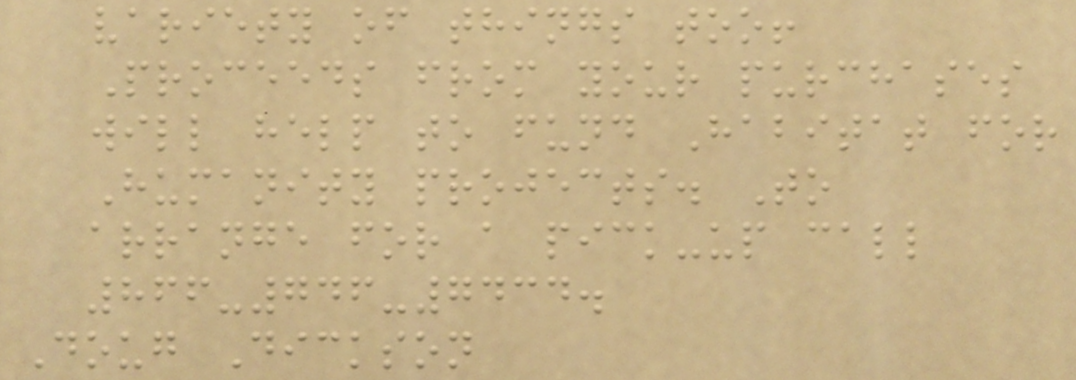variety of things too!
Proceeds from your purchases
will help to fund Habitat for
Humanity projects. To
arrange for a pick-up call
866-746-7434.
Doug Dickson
